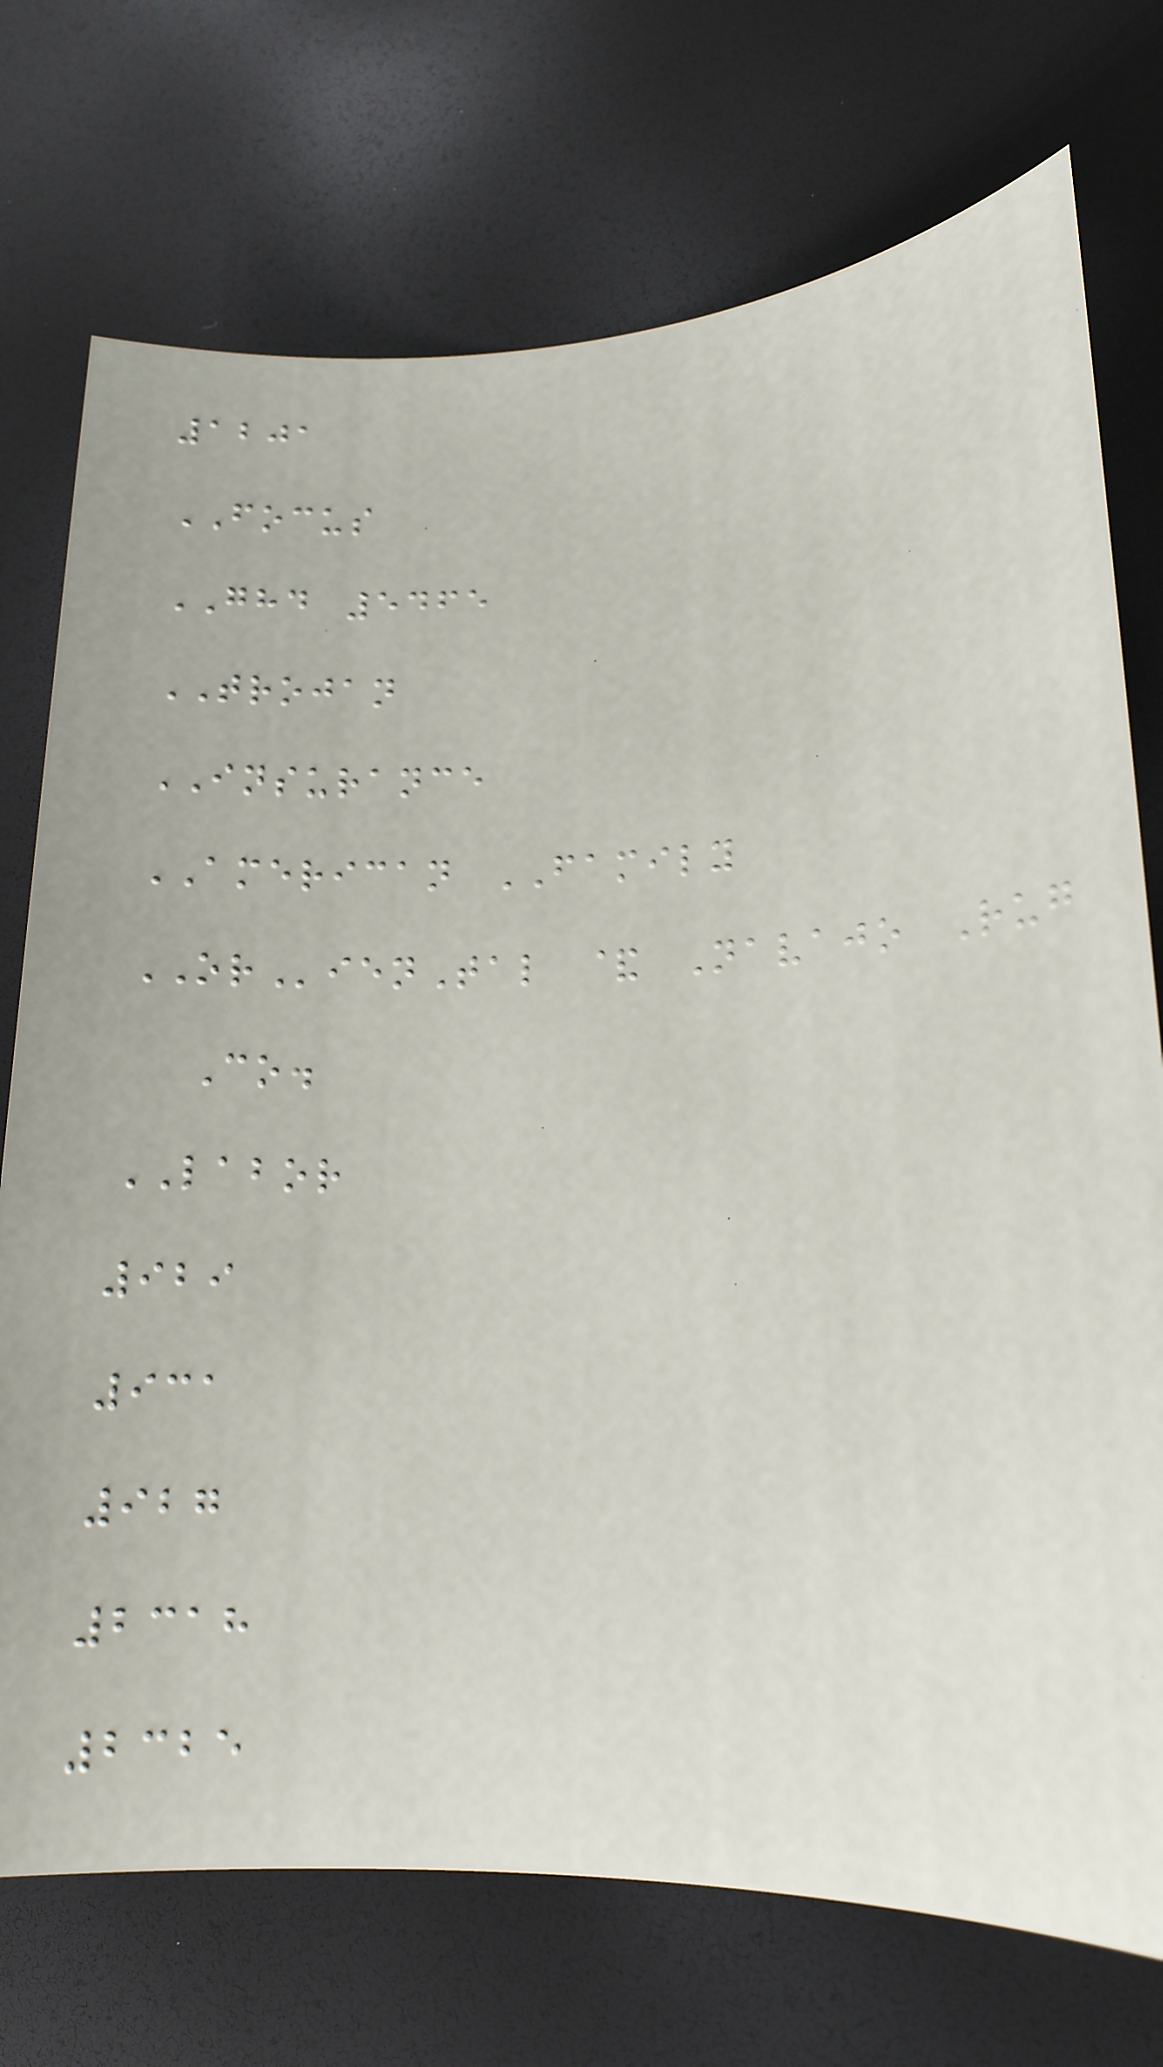1201
FOCUS
GHD 5465
TROJAN
INSURANCE
AMERICAN FAMILY
ORienTal & Navajo Rug
Co.
LABOR
929
931
927
2318
2325
